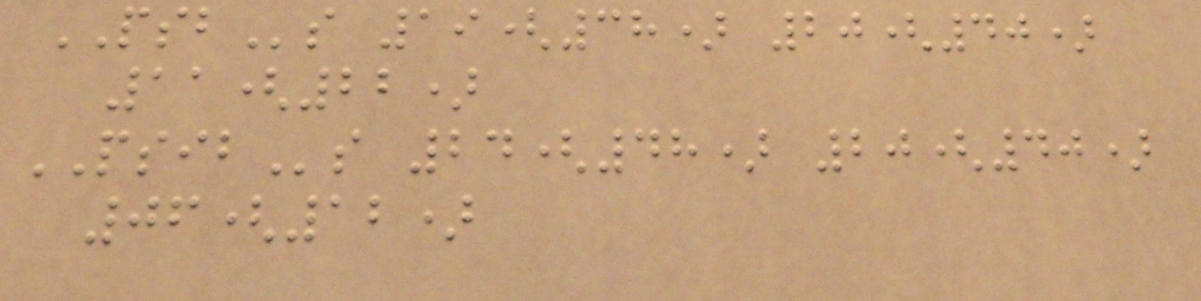PSBs 19(38) 20(40)
11(22)
PSIBs 24(48) 20(40)
06(12)
